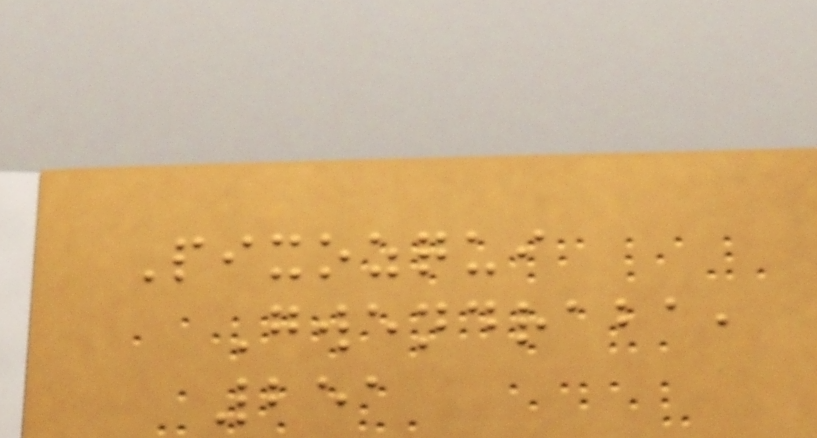Pixozqui
Gwendraba,
251
